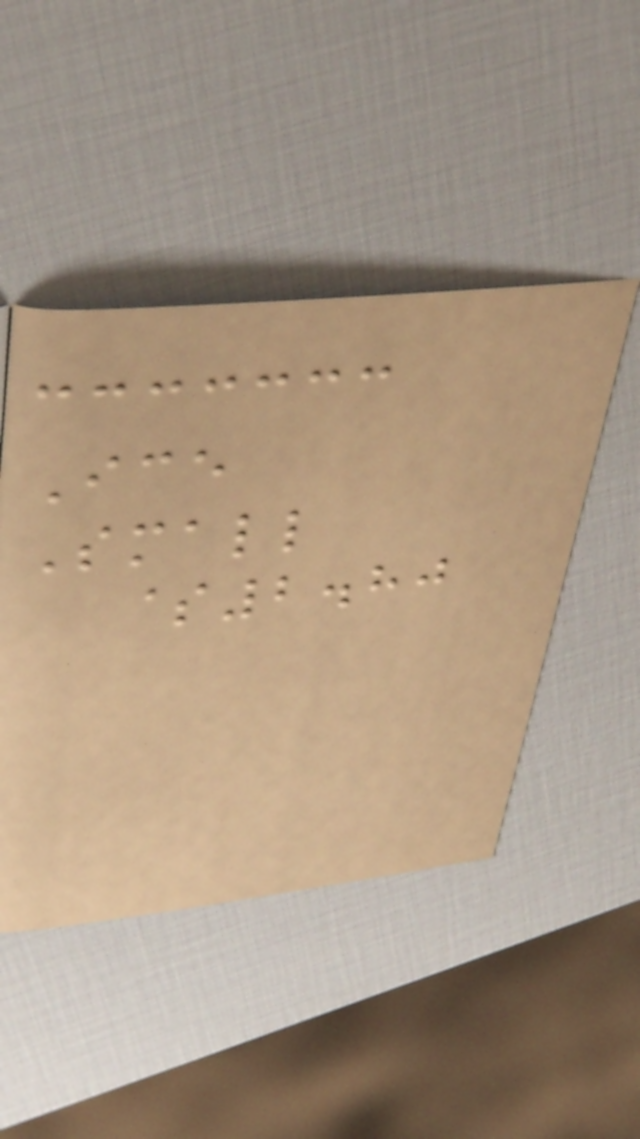Ice
Small
$2.80
